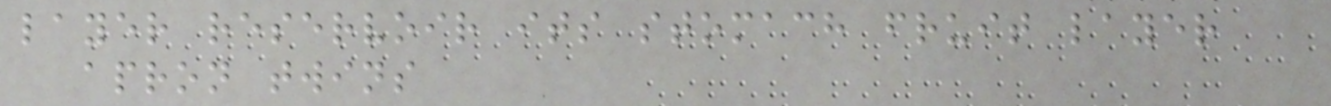layer reservoir its stomach fruit layer
apron twins
